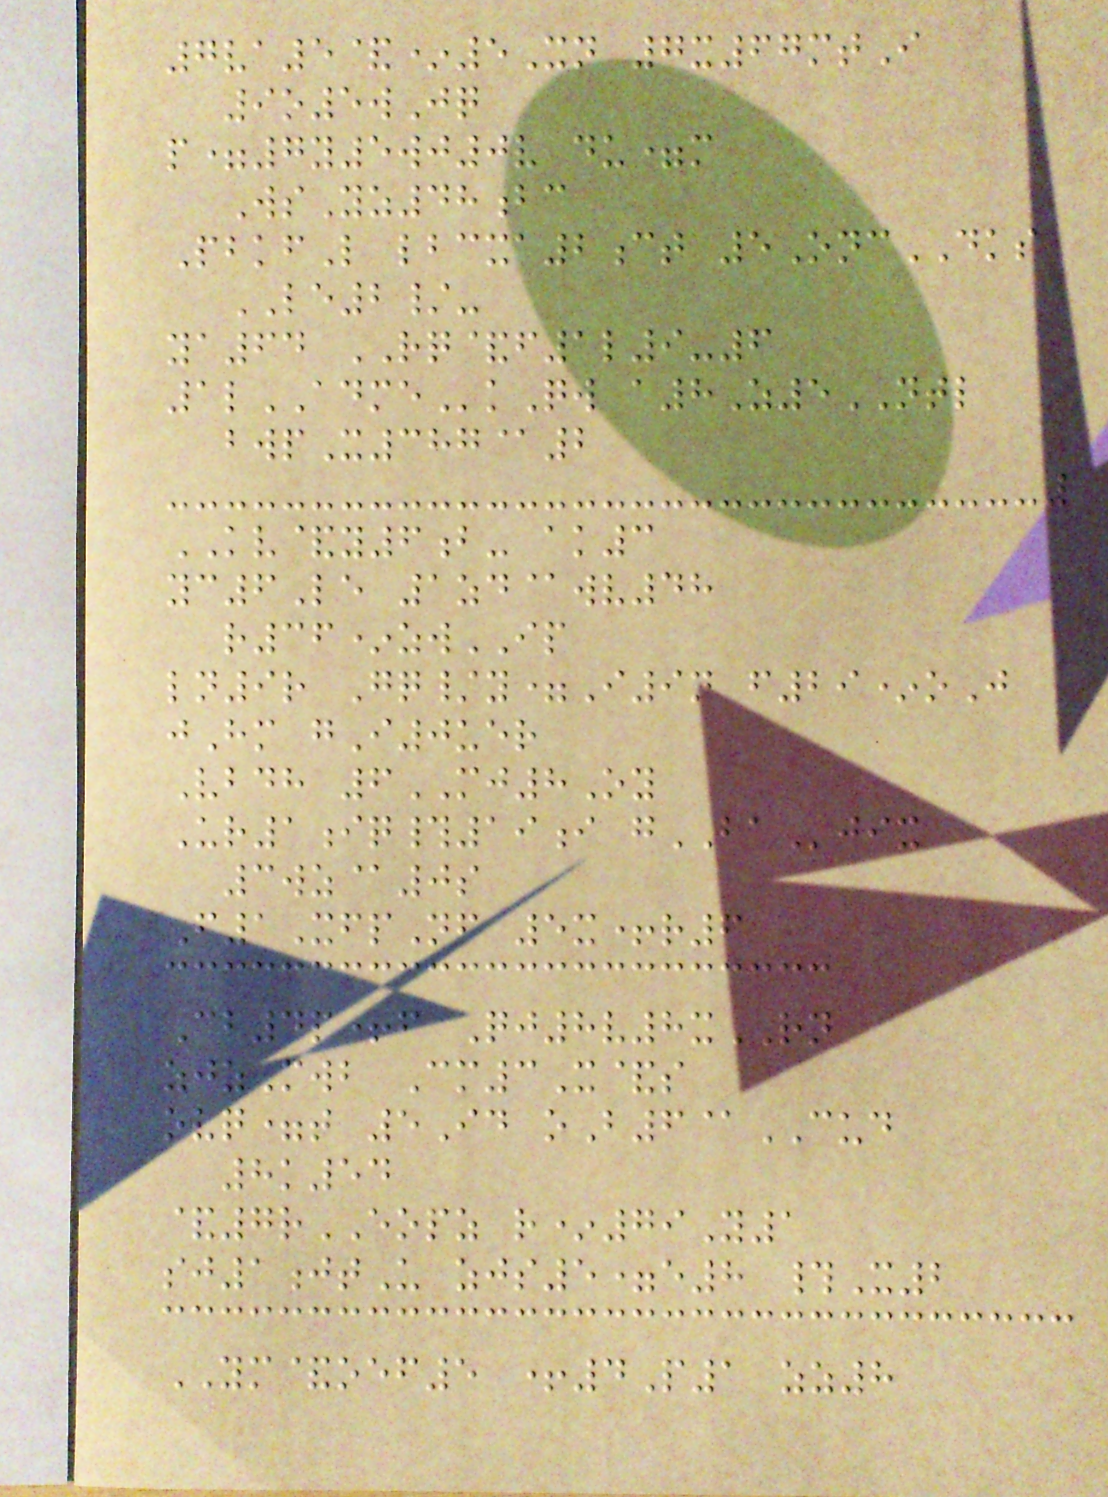7va5&*5Xn 7x67mtI
9o5wJq
p=7y5wj0v du=m
WsYz48bc
PbkfL lbcxa2ct 5OncDKS
LE2/-
ya64 RQ&f1l9-6
1lADMEkQw a8Z5NTL
bwpX387@2
KV&y6b- ak3
yc6Le 1zd@wv48
r36*zwIP
ln9r Gq/y=I9n f29*oJ
jHm gI0uer
Vbdh 6MJ8Oy
Ur1iq#19i gBAjix
3wz@0s
F1XfpNf 5x+r6
Cb4p+f Qj8v8xRN
zjzMwb Cm3X&s
ovq=t 5Id oB6@CUD
8k54
&7rEOPZ r*79Y1
sj1jtU zjs5=e8 #X2
YM&oef5 +4P1 zz8
